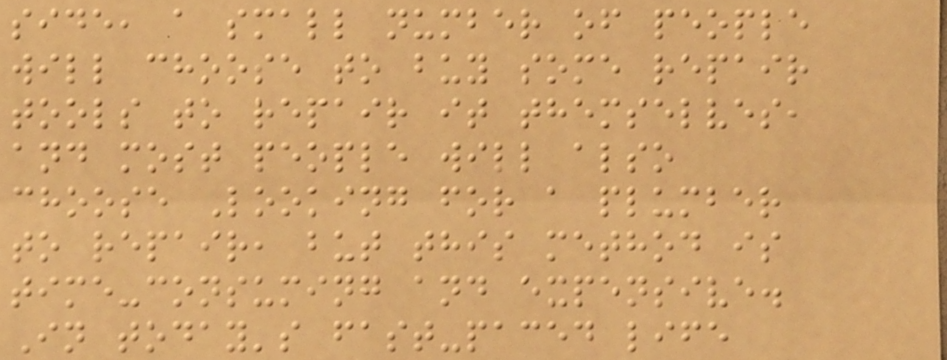side, a small number of people
will choose to buy some repair
tools to repair it themselves,
and most people will also
choose Looking for a plumber
to repair, but this method is
time-consuming and expensive.
In today's fast-paced life
